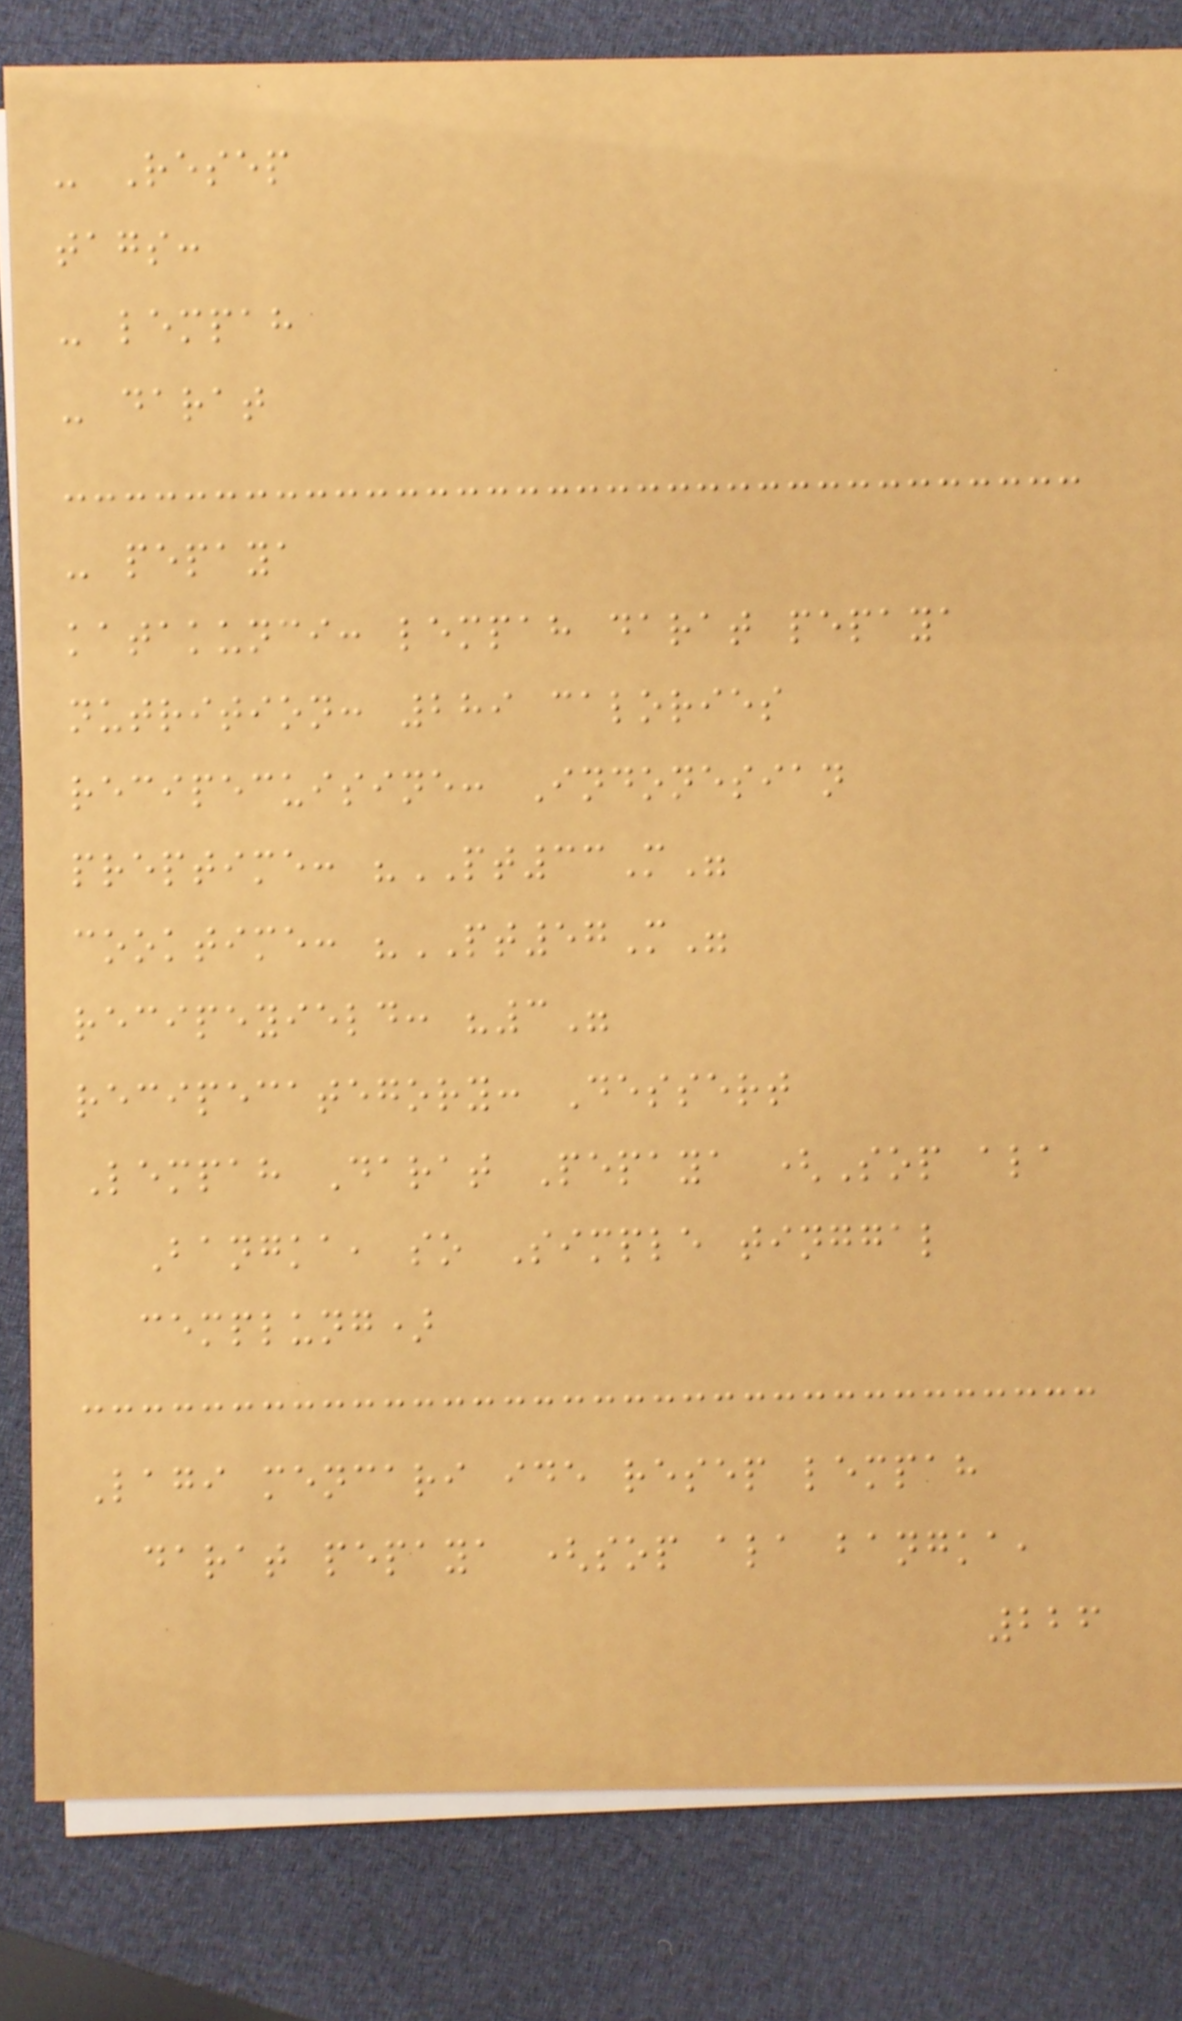- Resep
tags:
- lempah
- darat
- pepaya
katakunci: lempah darat pepaya
nutrition: 289 calories
recipecuisine: Indonesian
preptime: "PT33M"
cooktime: "PT57M"
recipeyield: "3"
recipecategory: Dessert
Lempah Darat Pepaya (Sop ala
Bangka, so Simple tinggal
cemplung)
Lagi mencari ide resep lempah
darat pepaya (sop ala bangka,
226
